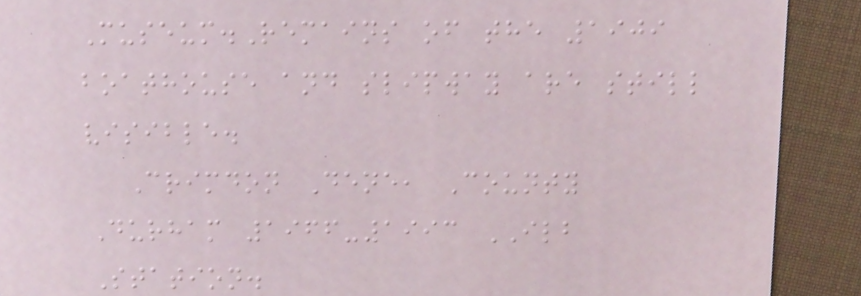Museum.Remains of the 1909
boathouse and slipway are still
visible.
Crimdon Dene, County
Durham 1966-1993 ILB
Station.
